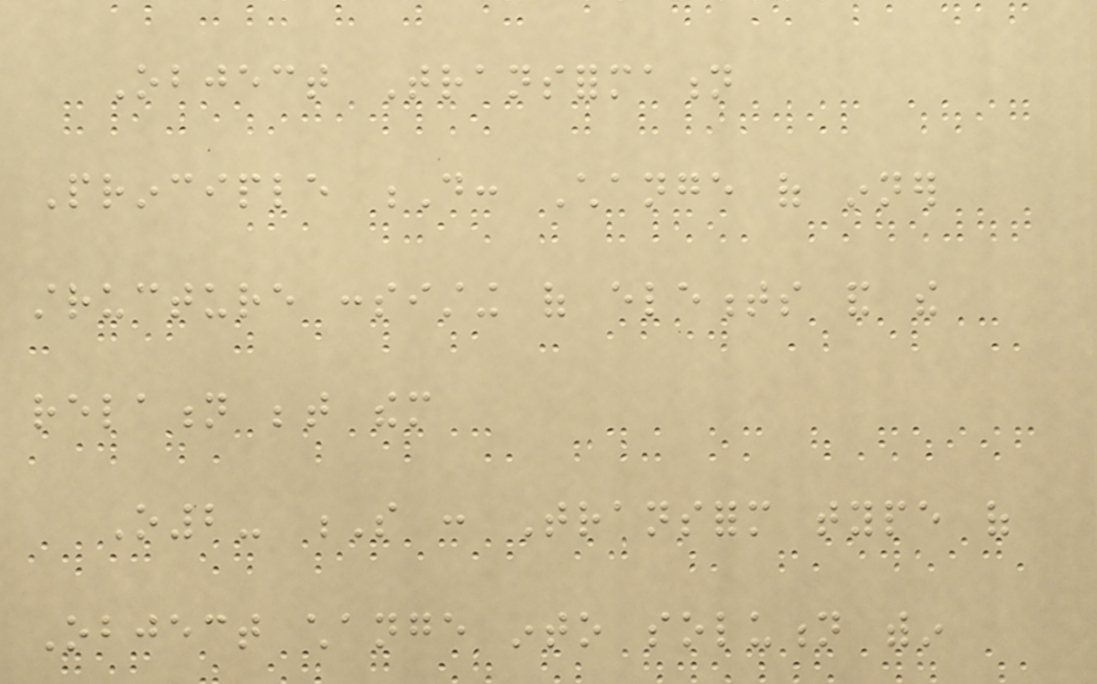Object Transformation
Principle D: Change of inner
structure consisting of elements and the
relation between them
O2- S : Transform type of
Object change into solution within
